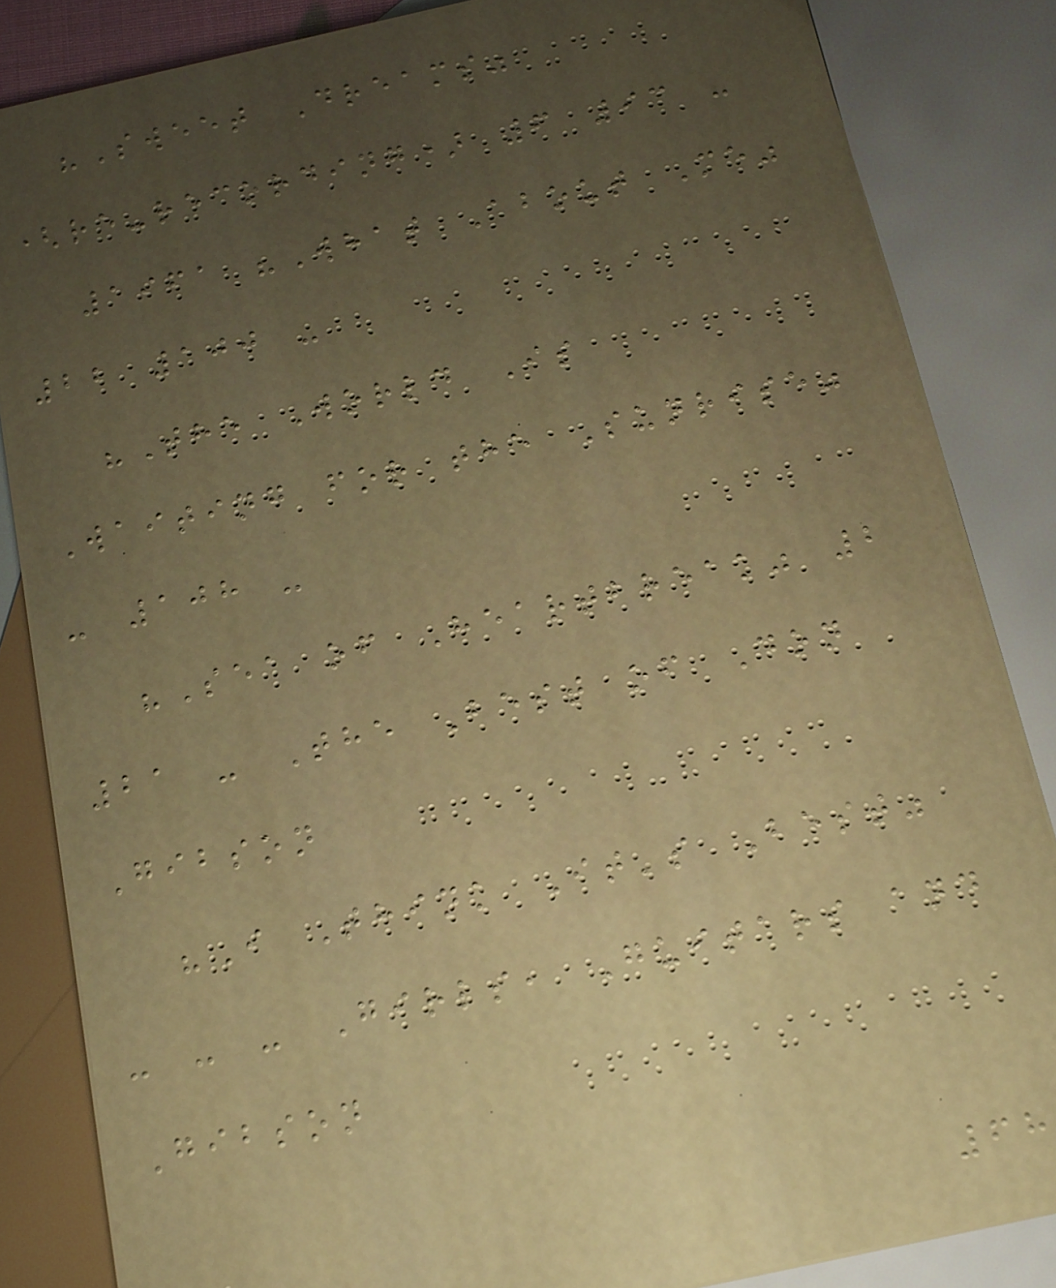"Sweet Dreams"
(re-recording) 6 93 -
1961 "What About Me"
22 100 -
"The World Is
Waiting for the Sunrise"
- 108 -
"Sea of Heartbreak" 2
21 - The Best of Don
Gibson
"I Think It's Best"
- - - Girls, Guitars and
Gibson
68
